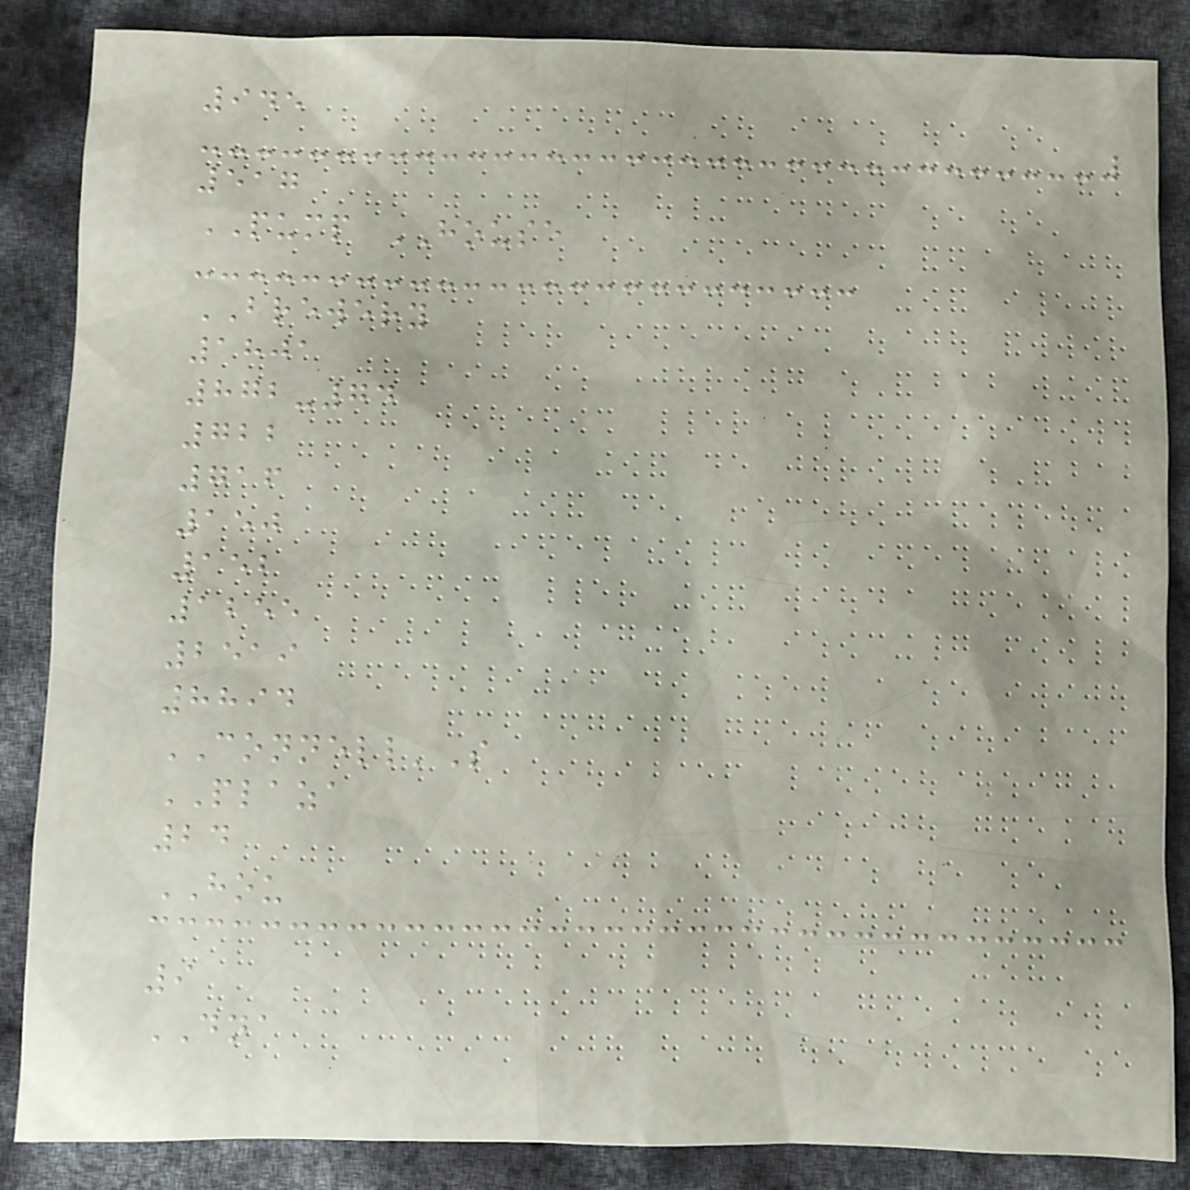945
517
PUMP HOUSE
BREWERY
1801
872-74
722
716
150
152
1255
2519
8894
CONNELL'S
PLAZA
24
HOU
9
DNA
